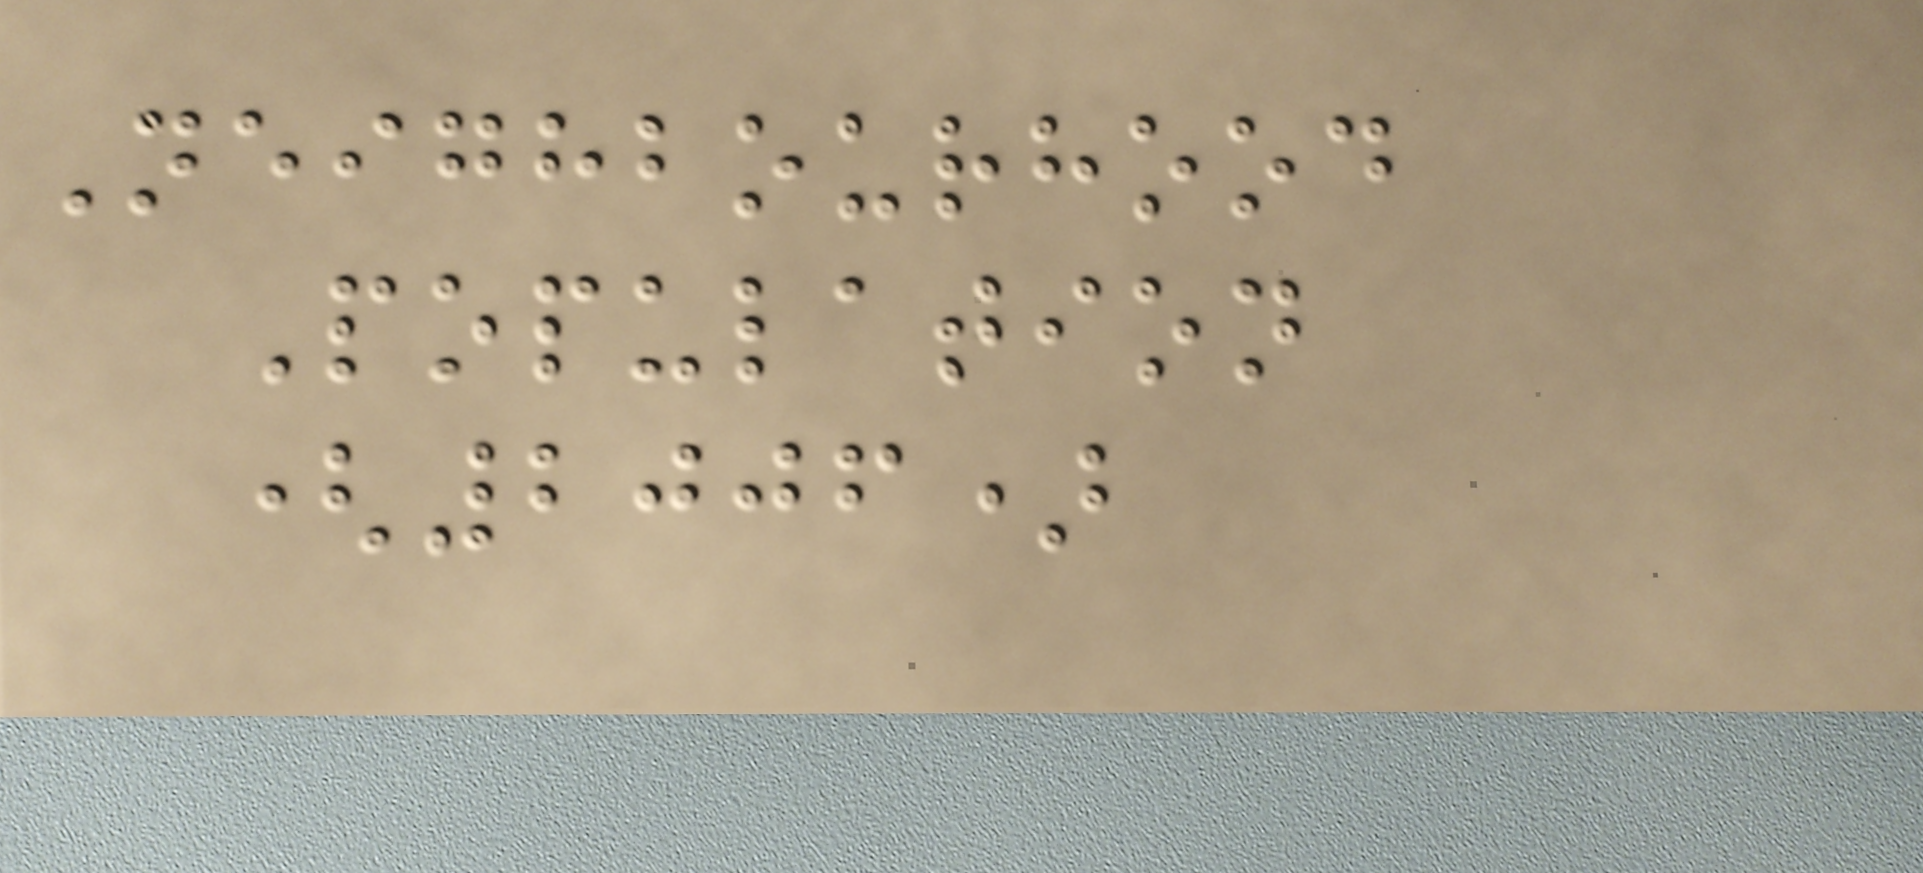Neighbourhood
Population
(2006)
